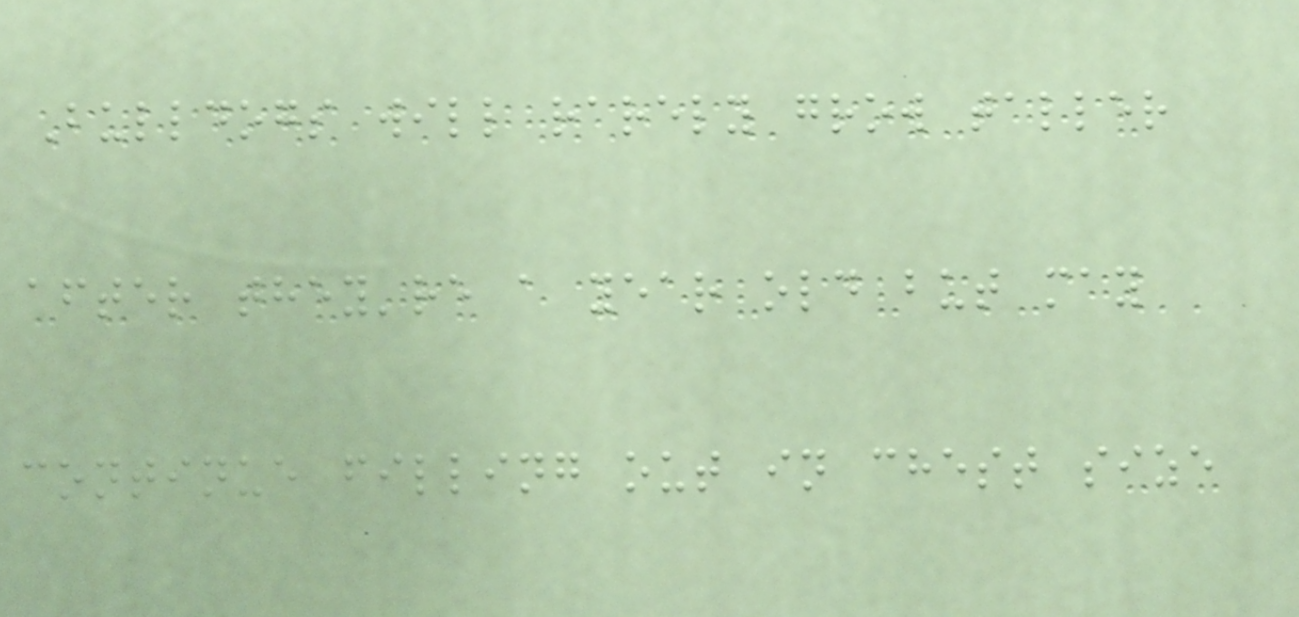Bulldogs will rarely grow taller
after they're a year old but may
continue filling out in chest size
